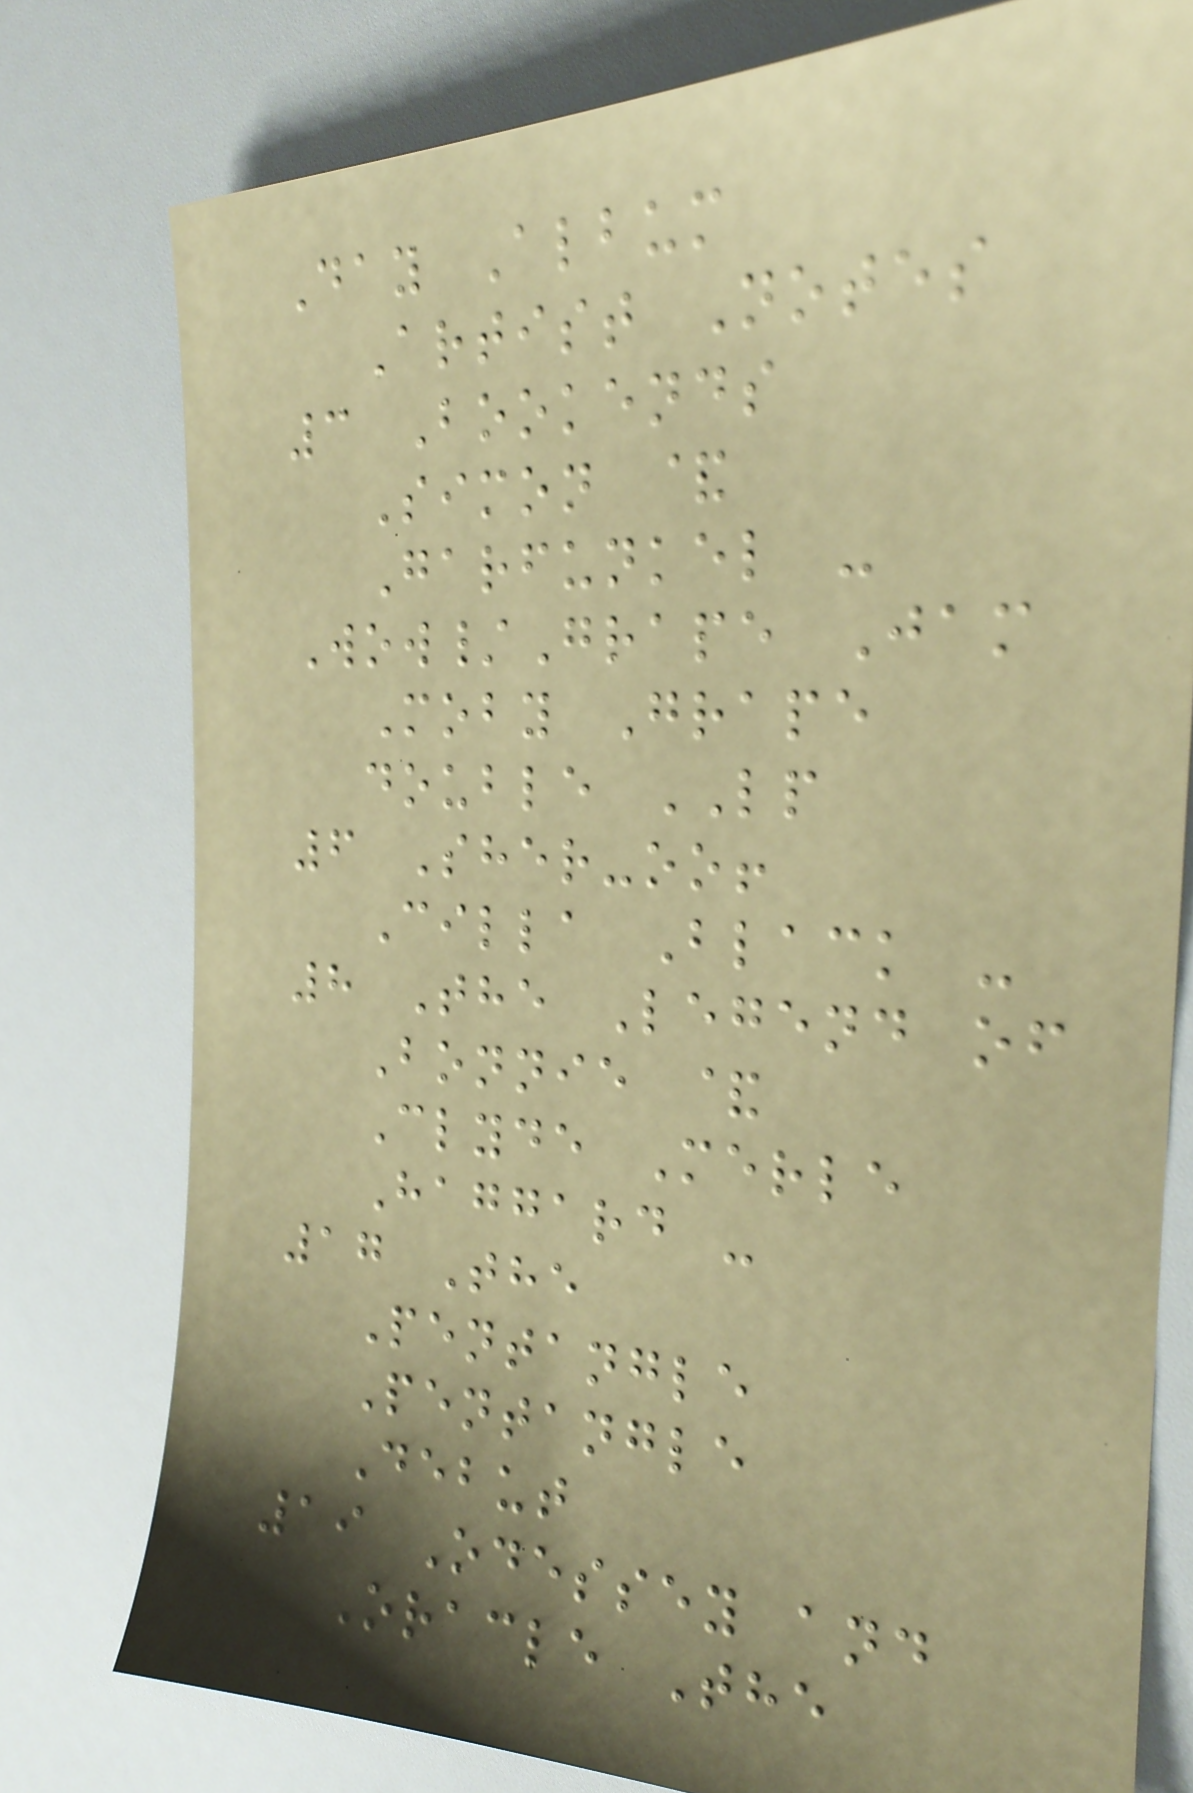Day Album
Artist Notes
3 Bookends
Simon &
Garfunkel -
Wow/Grape Jam
Moby Grape
double LP
6 Sher-oo!
Cilla Black -
8 The Legend of
Bonnie &
Clyde Merle
Haggard -
17 The
Pentangle
Pentangle
Debut
19 Odessey and
Oracle The
